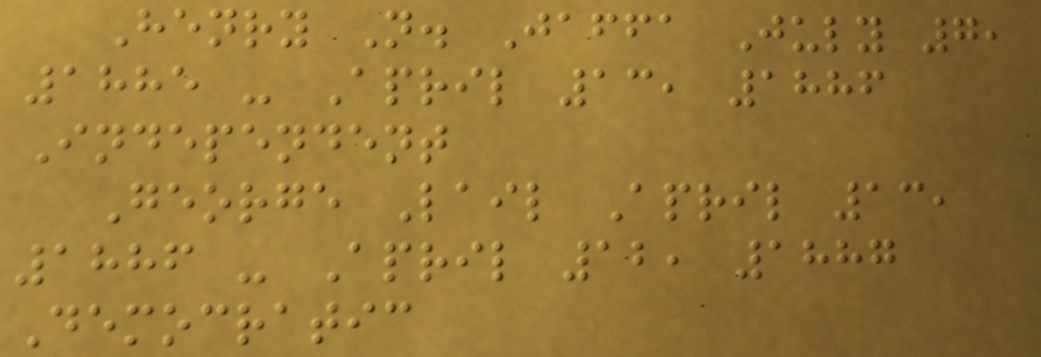Henry N. Jaffa July 7,
1885 - April 13, 1886
Independent
George Lail April 13,
1886 - April 12, 1887
Democratic
